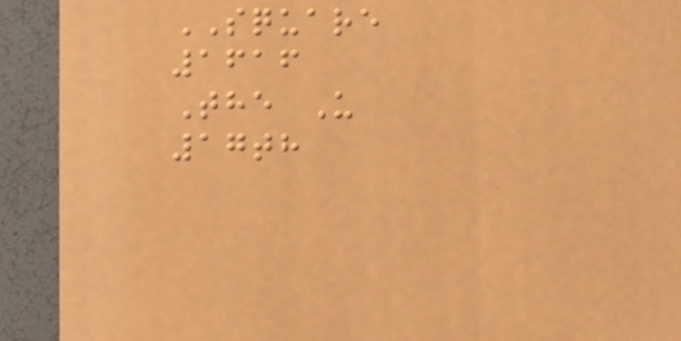SQUARE
1616
The U
17th
